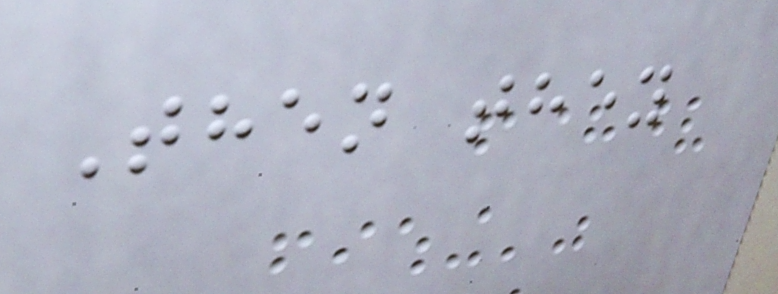Then they
